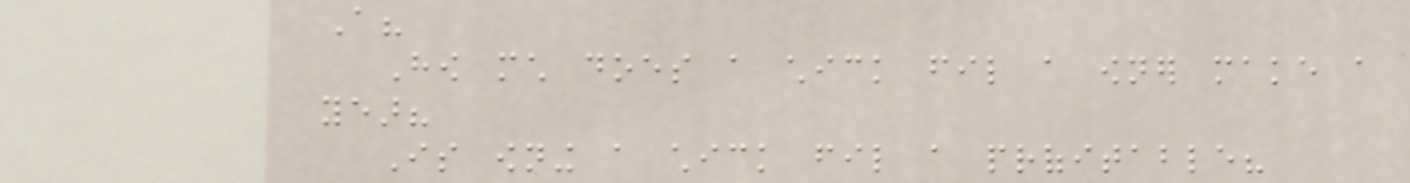A?
How much does a chick fil a owner make a
year?
Is owning a chick fil a profitable?
